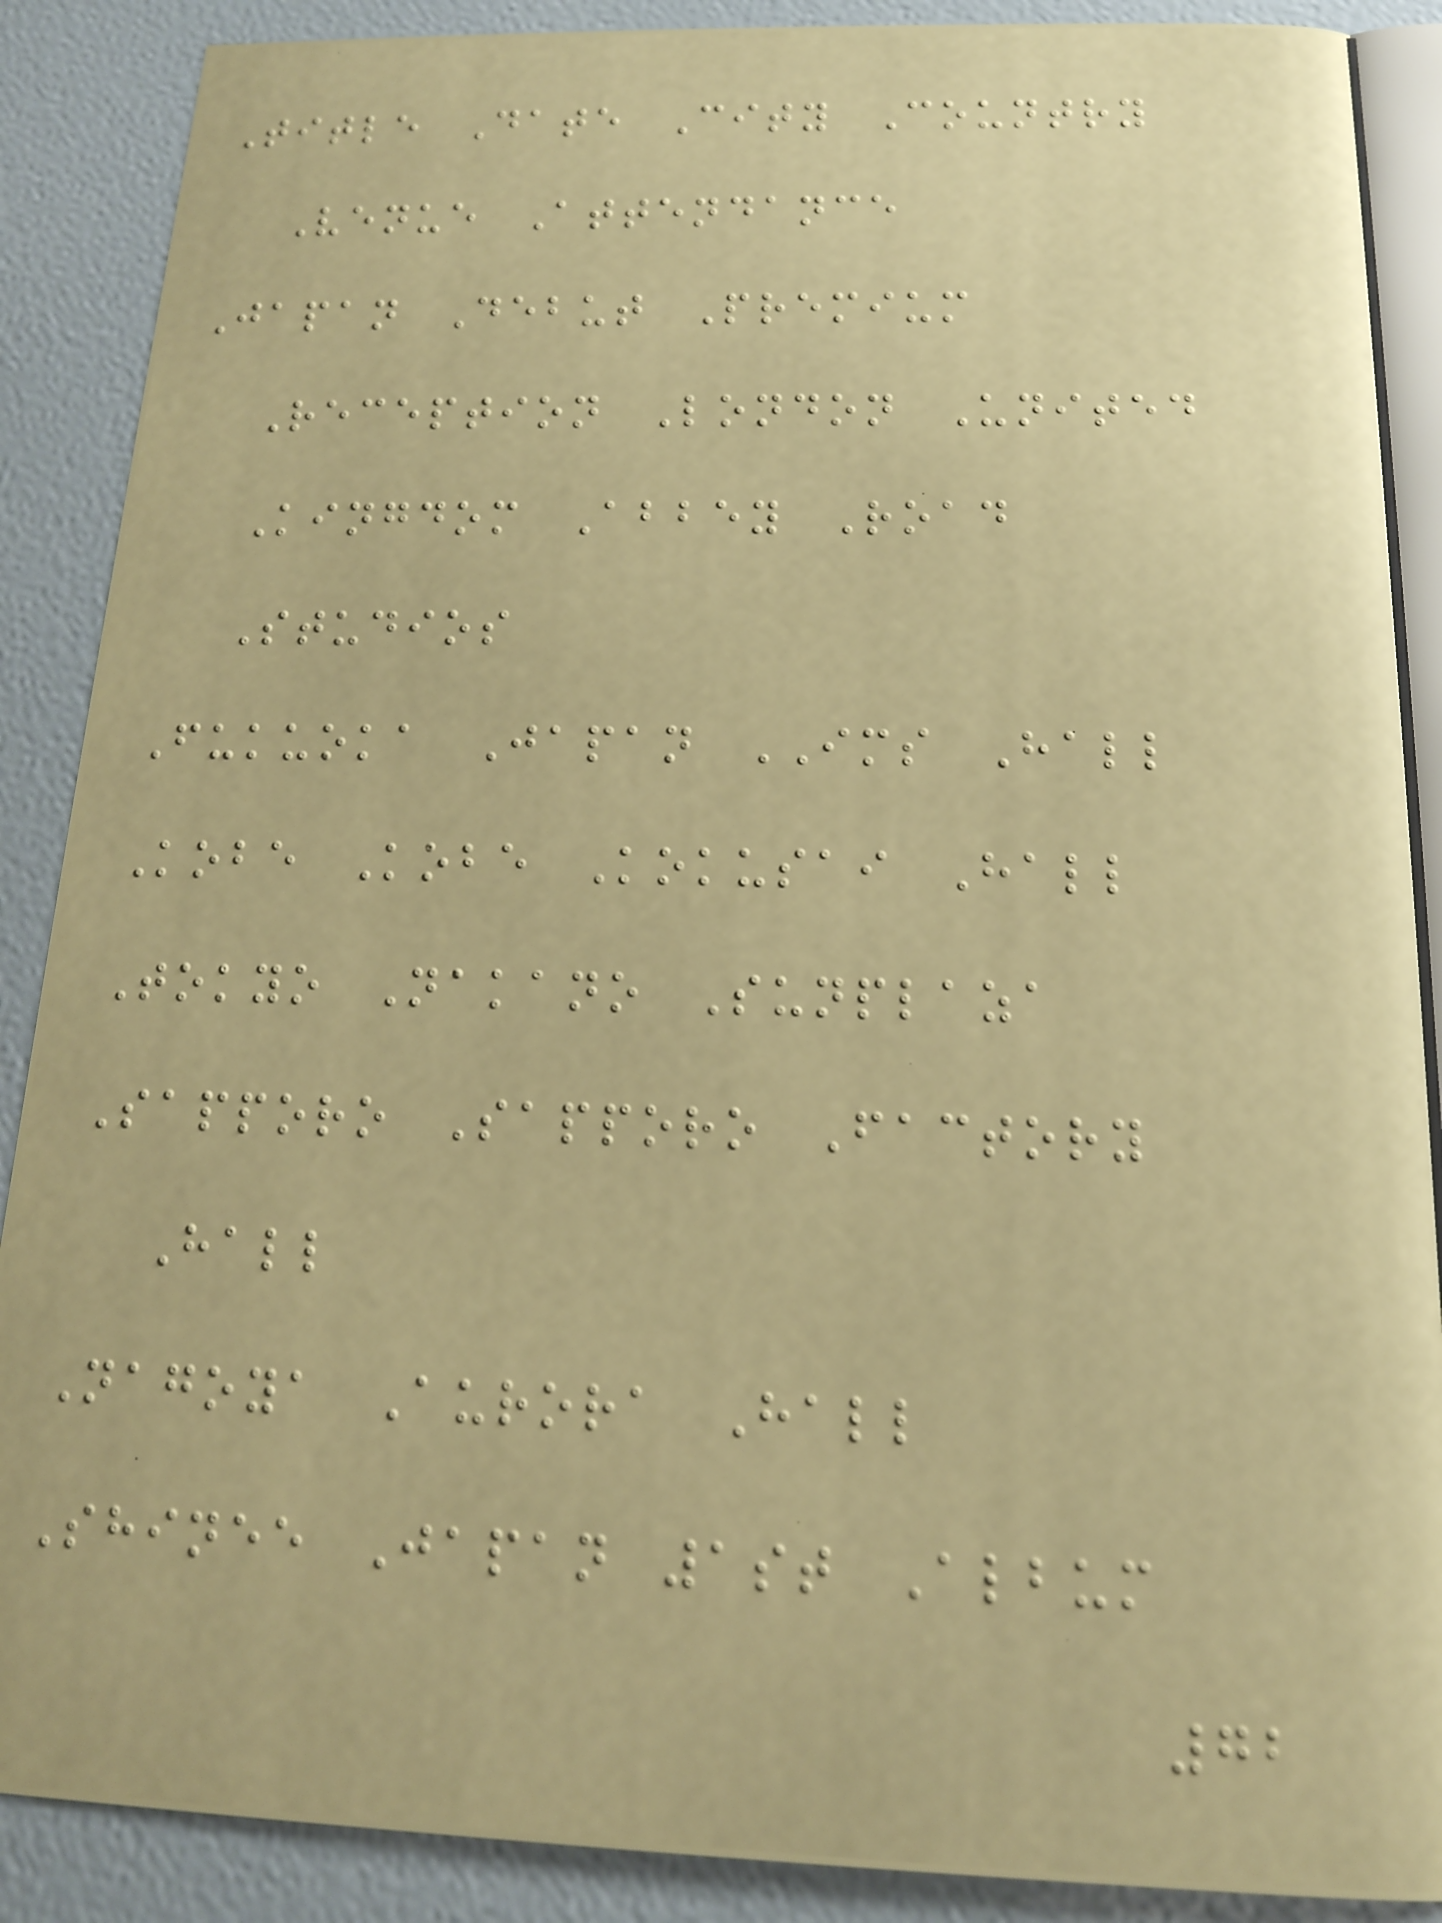Title Date City Country
Venue Attendance
Japan Debut Premium
Reception London United
Kingdom Abbey Road
Studios
Fukuoka Japan IMS Hall
Kobe Kobe Kokusai Hall
Tokyo Nakano Sunplaza
Sapporo Sapporo Factory
Hall
Nagoya Aurora Hall
Shinee Japan 1st Album
72
